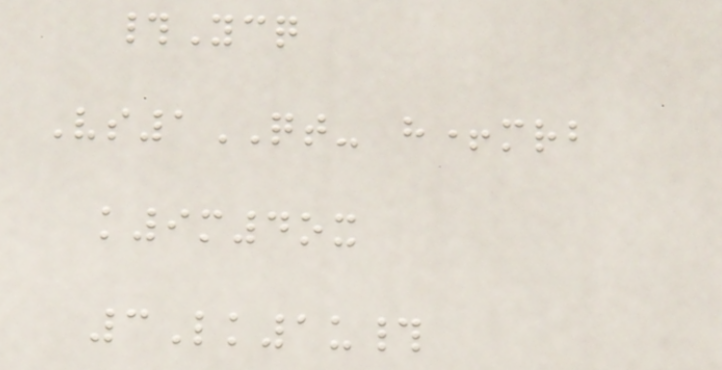#Ycq
Vs1QT- h+mrb
k9m4ox
3Lk1u#
